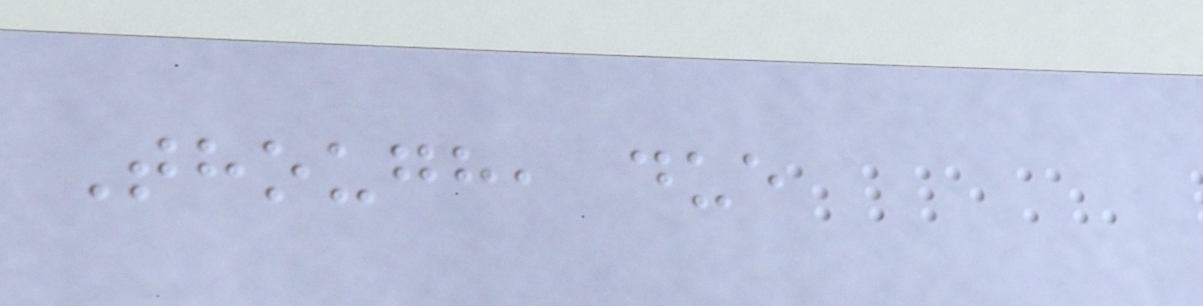Though, due
